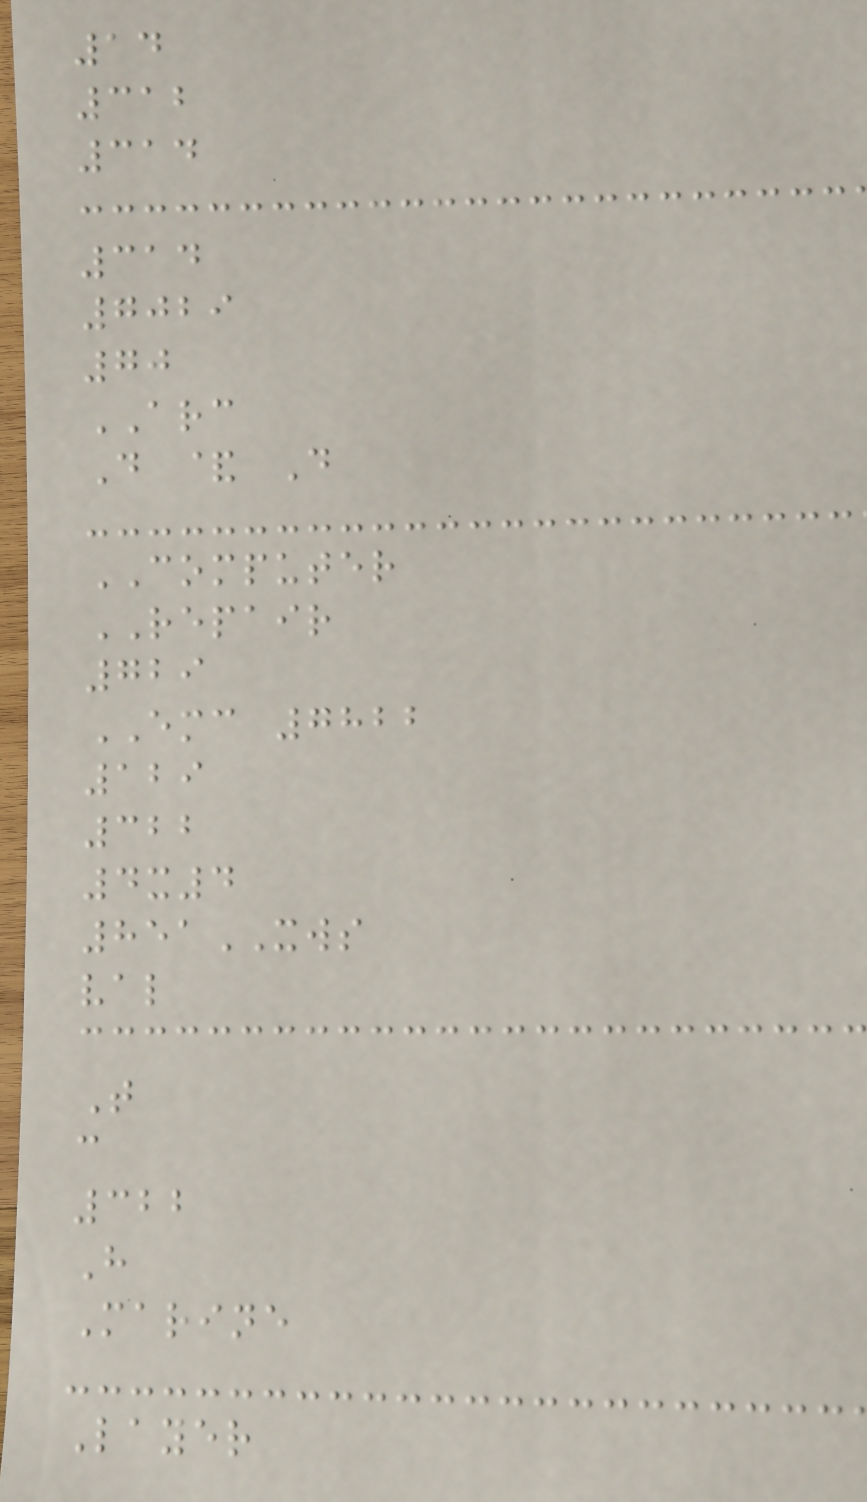14
312
314
314
7029
70
ARC
D & D
COMPUTER
REPAIR
729
EMC 7822
129
322
4x4
851XWS
val
T
c
322
H
Marine
Layer
